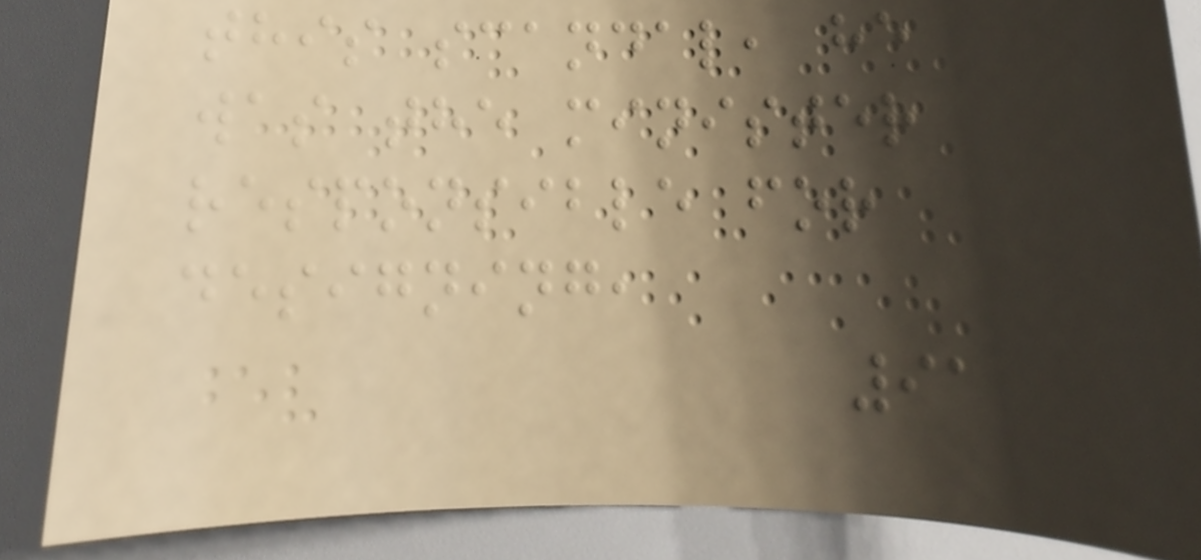this scandal, he
was the minister
responsible for
designing,
91
